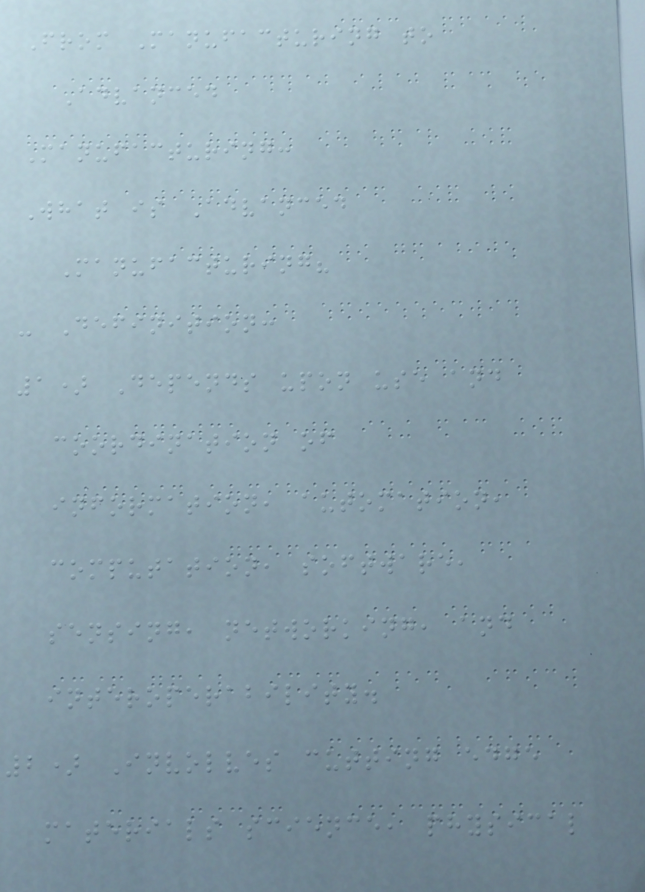From Manufacturing to
Advanced
Manufacturing:
What is Advanced
Manufacturing?
- Definition:
1) Depends upon use and
coordination of
information, automation,
computation, software,
sensing, networking, and
interoperability.
2) Involves cutting edge
materials science, physical
